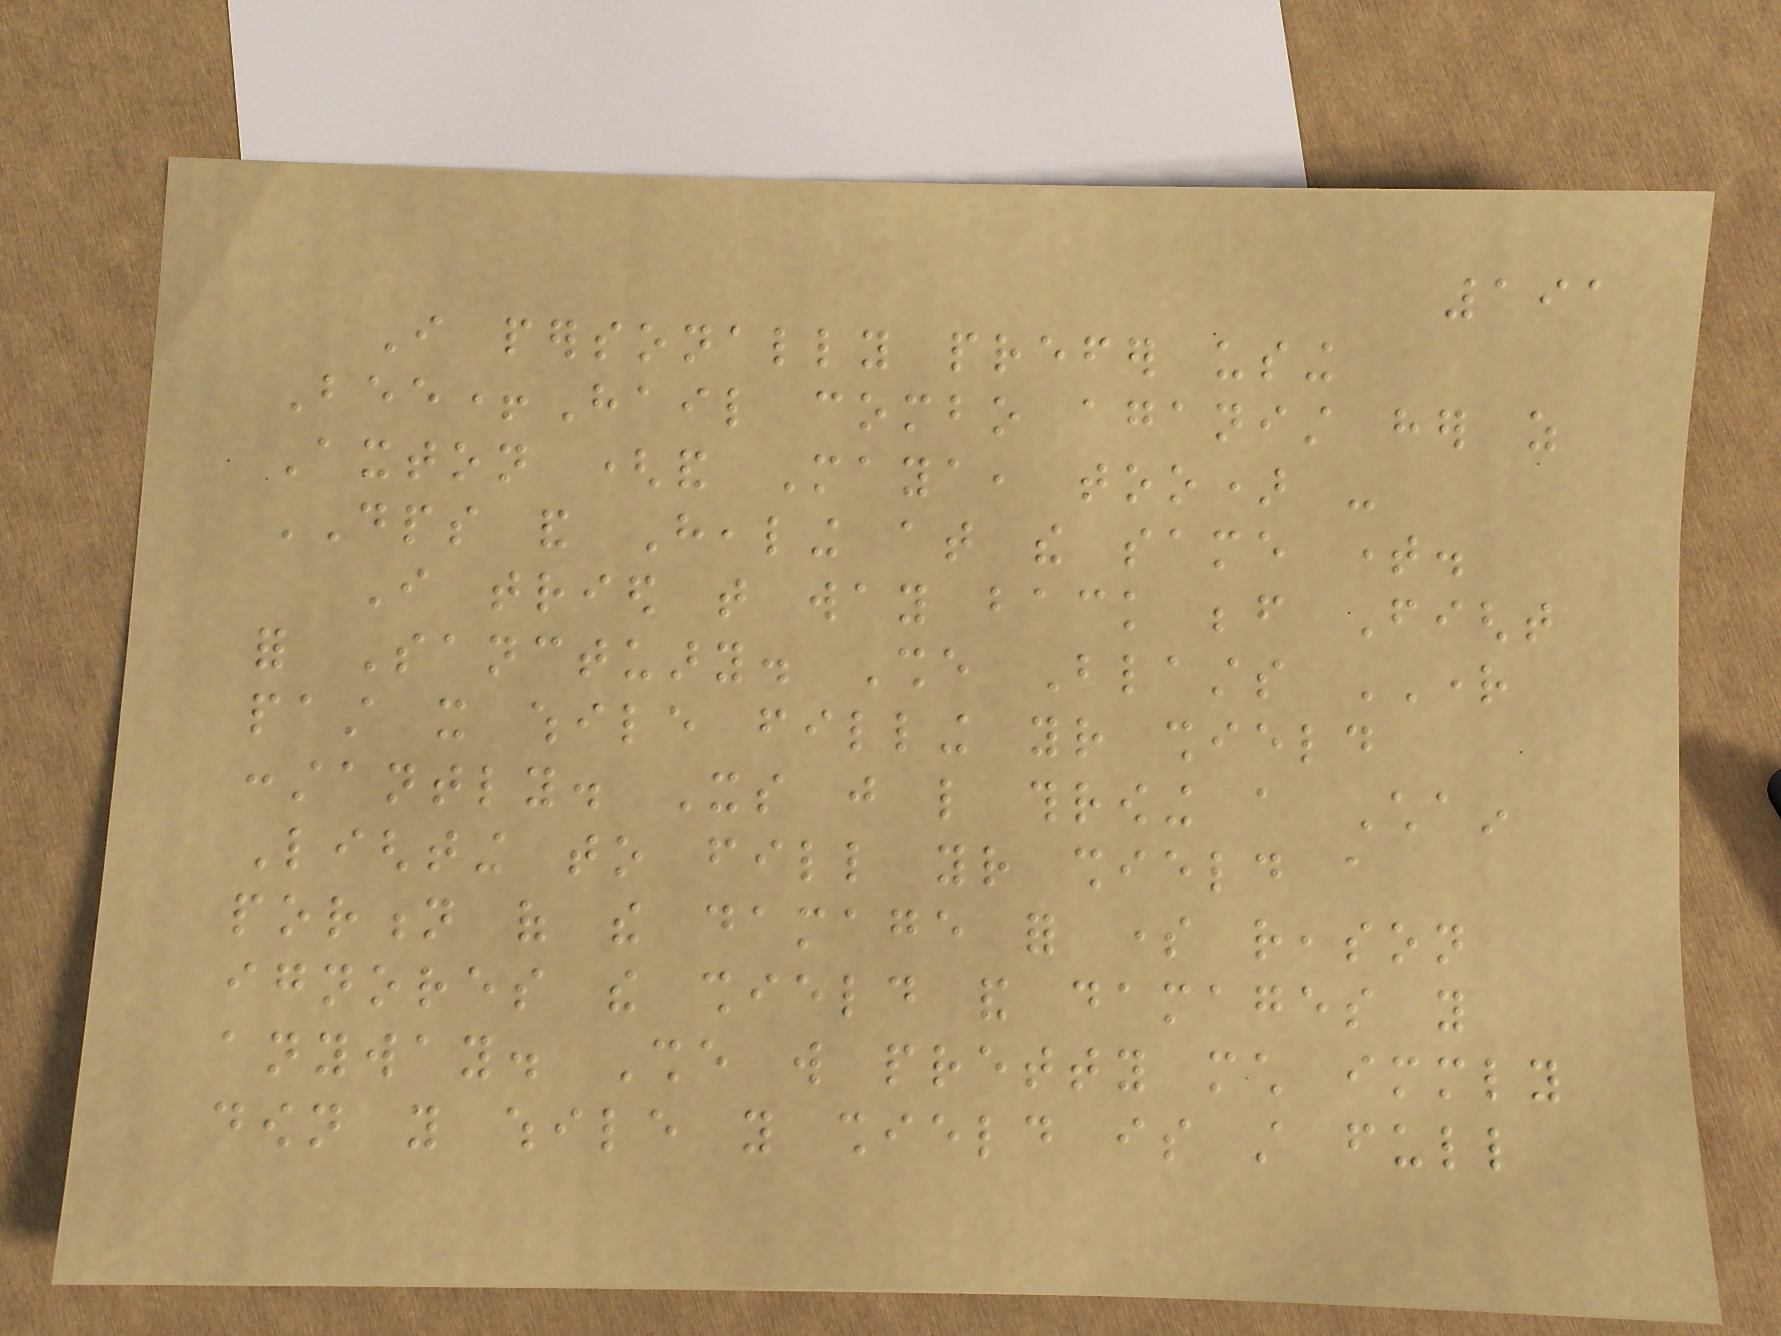191
I personally prefer using
Bee+Hail combo aganist her as
Axton (and Maya, too) -
DPS and Healing at the same time.
I tried that way back before Fight
for Sanctuary. She Blasts RIGHT
past it while filling your shield
constantly. Its just like throwing a Chain
Lighting to fill your shield a
portion of the damage for some reason
ignores the shield and damages you
anyway. She will pretty much immediately
down you while you shield is still full
